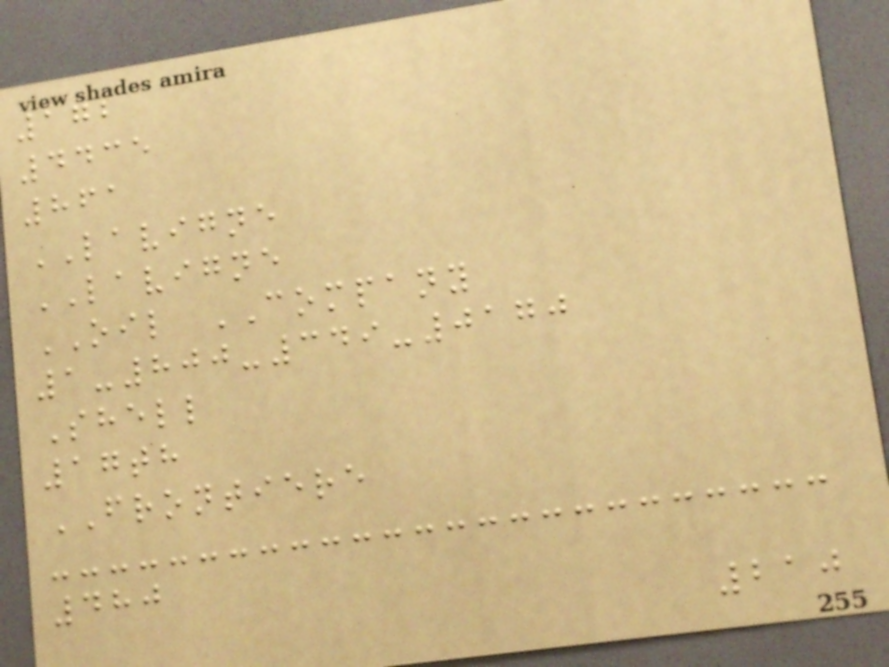172
4435
861
LAVIGNE
LAVIGNE
OIL COMPANY
1-800-349-0170
Shell
17th
FRONTIERE
480
210
